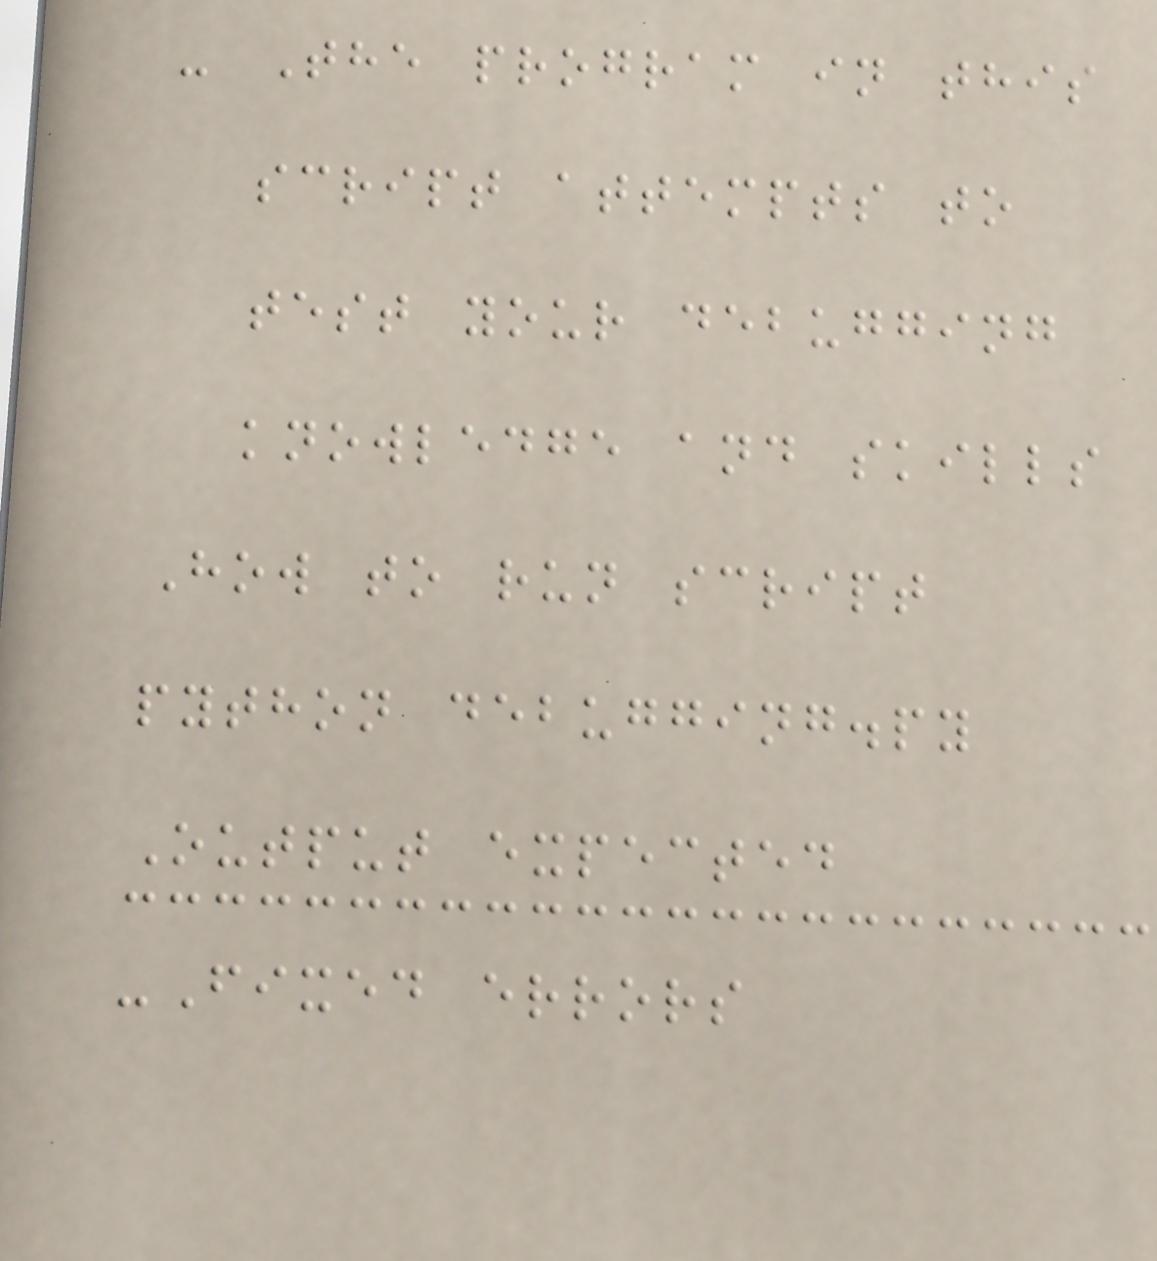- The program in this
script attempts to
test your debugging
knowledge and skills
How to run script
python debugging.py
Output expected
-Fixed errors
